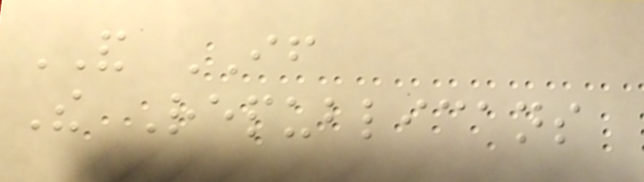AND IF
The Republicans
